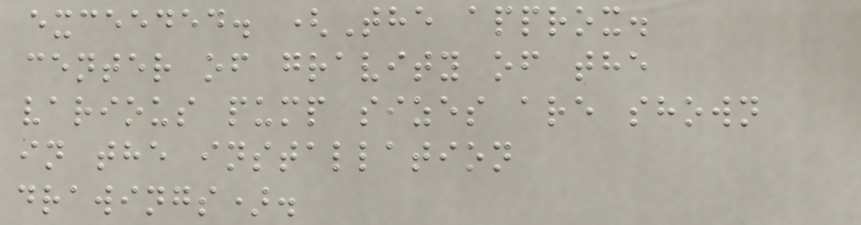exceeded. (The approx.
center of gravity of the
various pump sizes are shown
in the installation
drawings).
